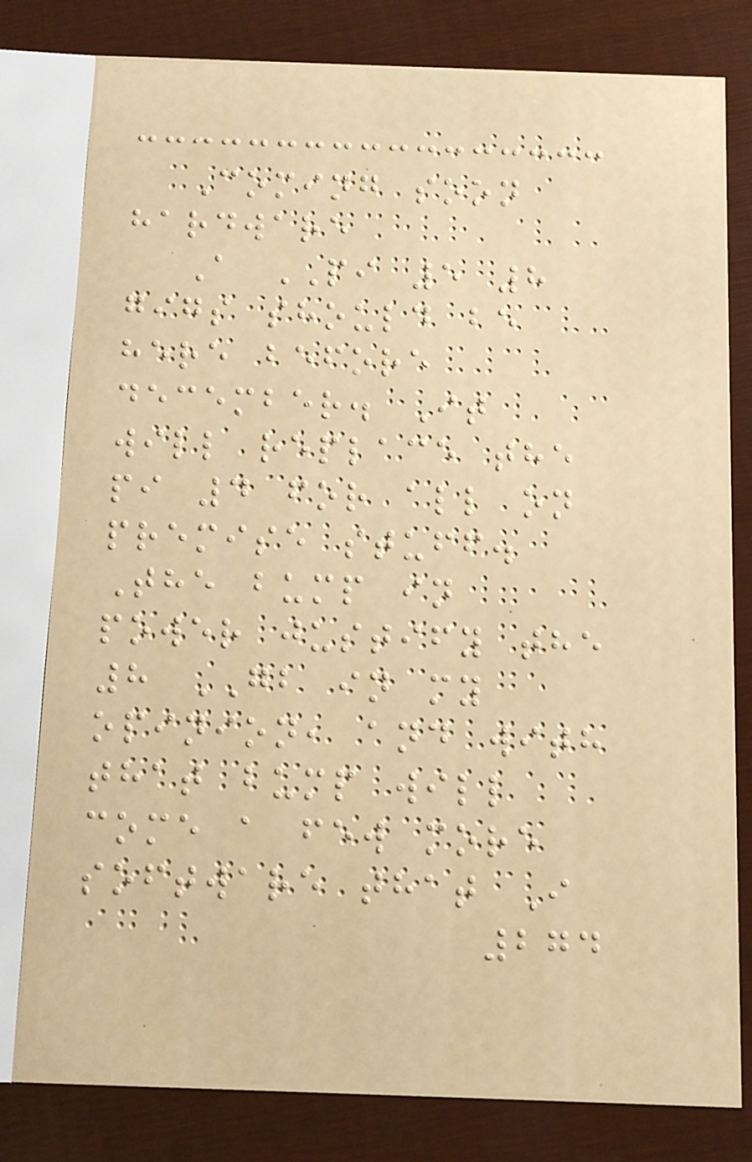Coming soon
hardware
A PI 5 8
gigs should be
here before
december. It
will replace the
pi 4 for all on
premise stuff.
The bump in
power justify the
8 GB in my
opinion, and with
that bump will
come a few more
software that I
274
